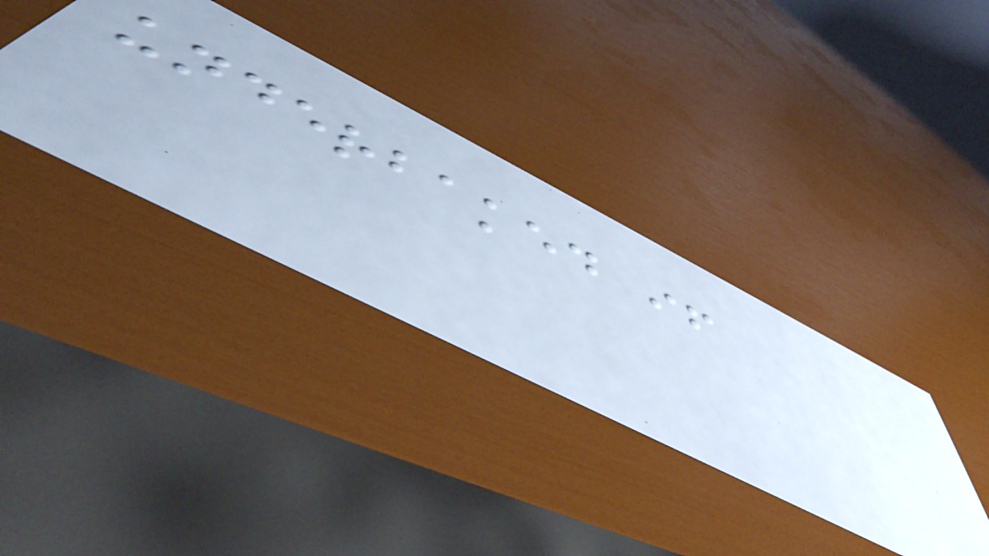underbaked if
